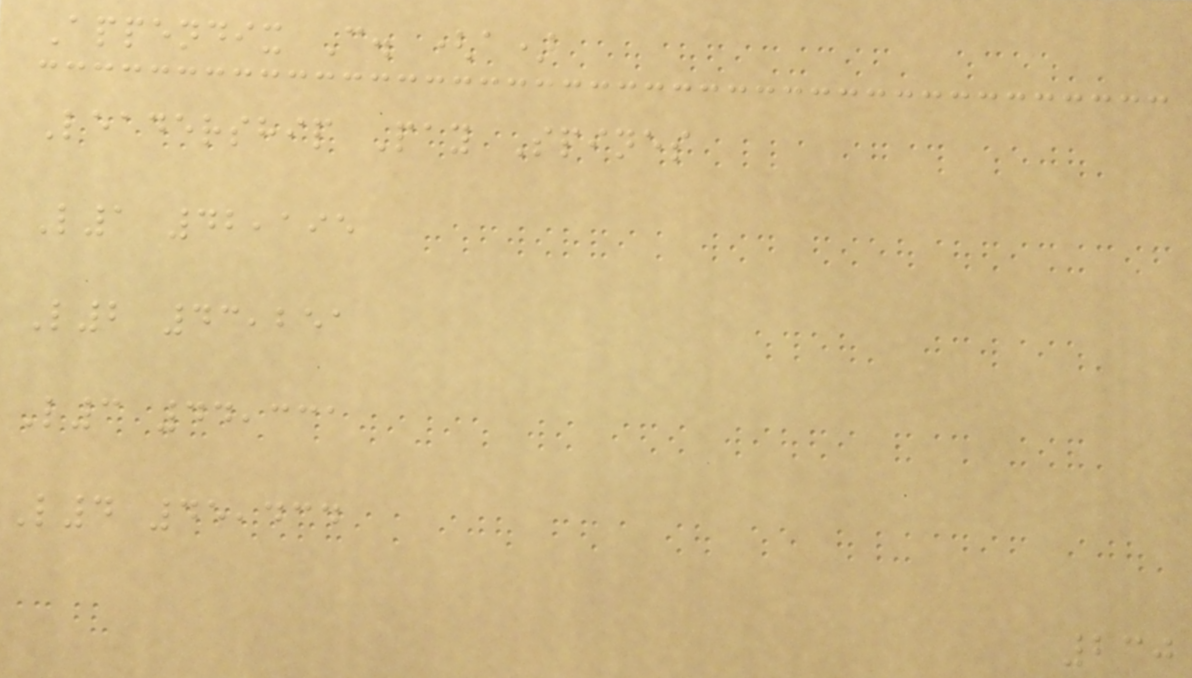Appendix C. (a)
Leadership Pay Spines
L1 42,195
L2 43,251
L3 44,331
L4 45,434
230
